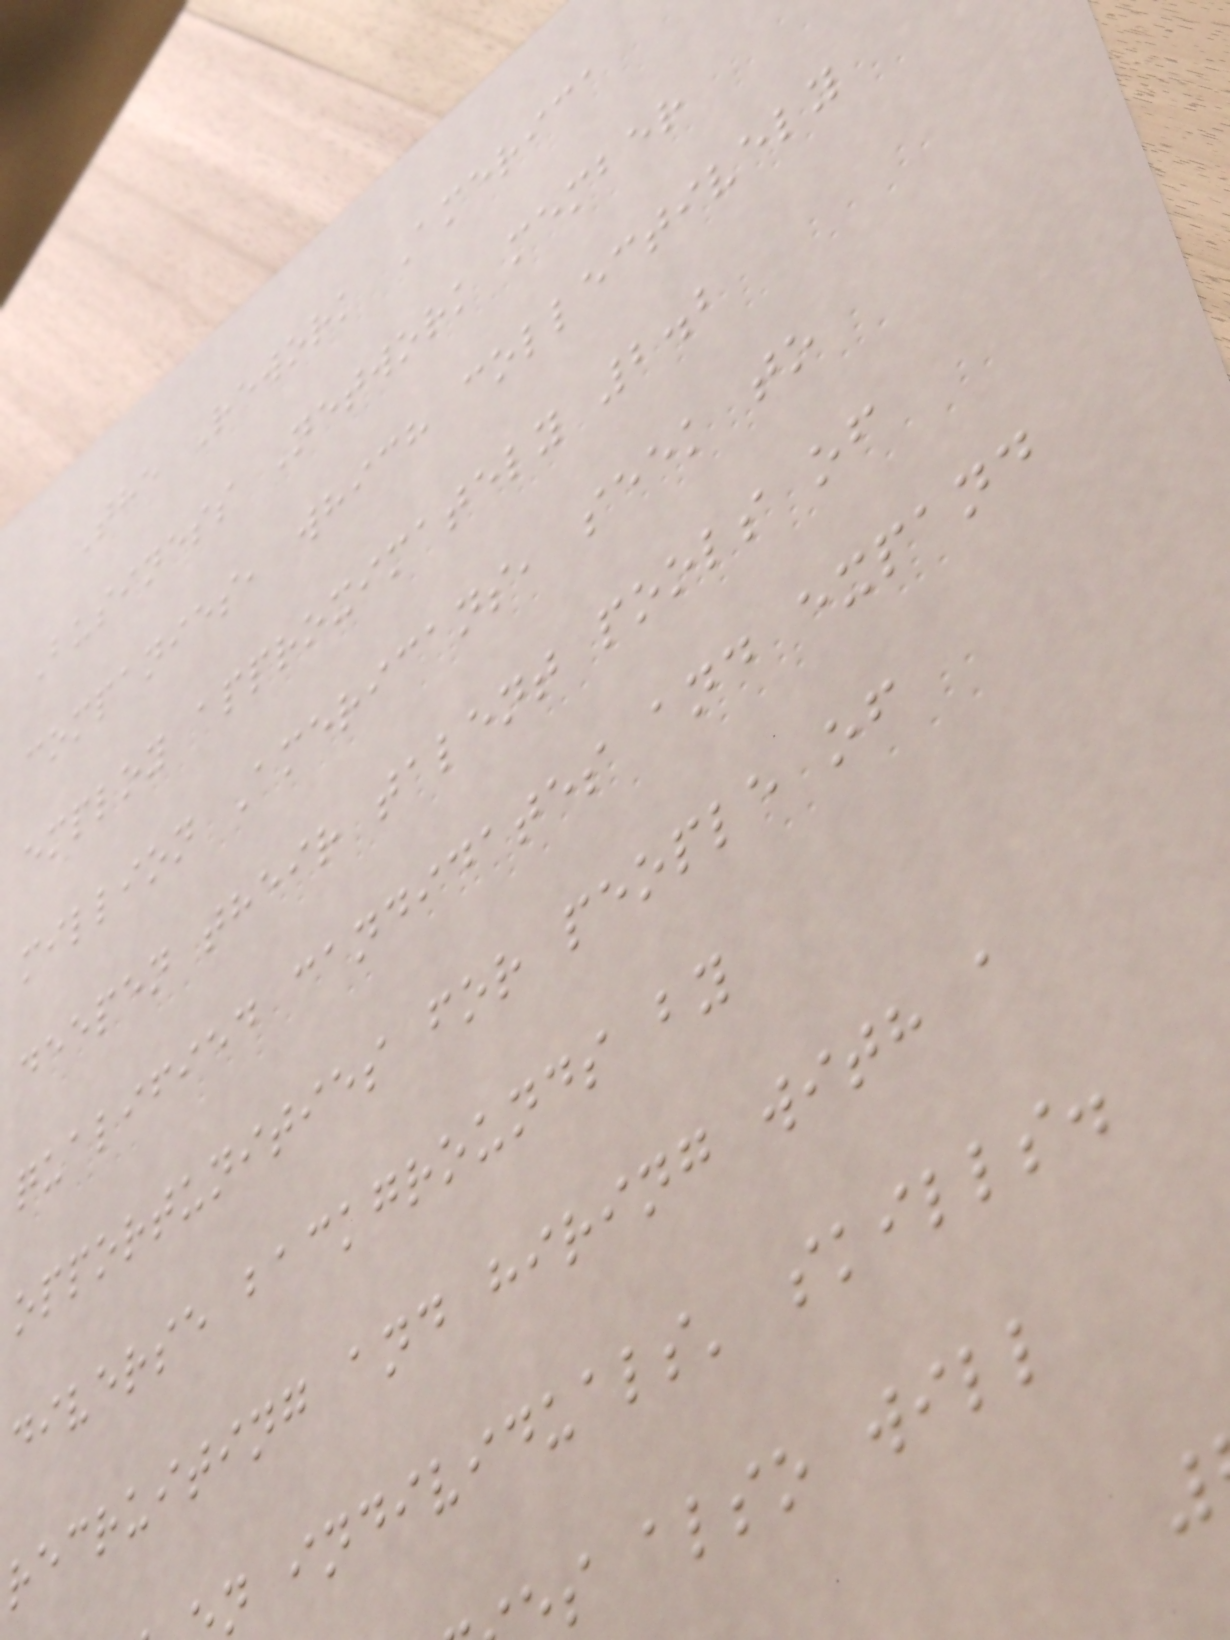The Rework America
Business Network member
companies, which collectively
employ approximately 2.2
million Americans, seek to
deepen their talent pools of
qualified candidates and expand
opportunities for people of
diverse backgrounds by
recruiting and hiring with a
n individuals' skills.
s also will
